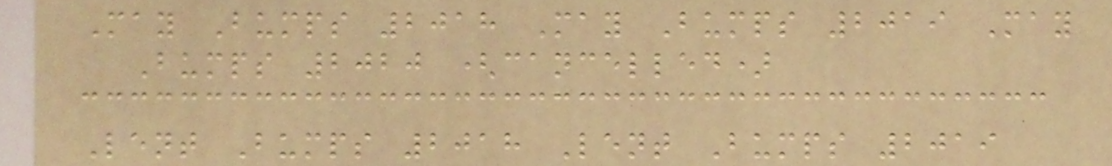May Bumps 2018 May Bumps 2019 May
Bumps 2020 (cancelled)
Lent Bumps 2018 Lent Bumps 2019
